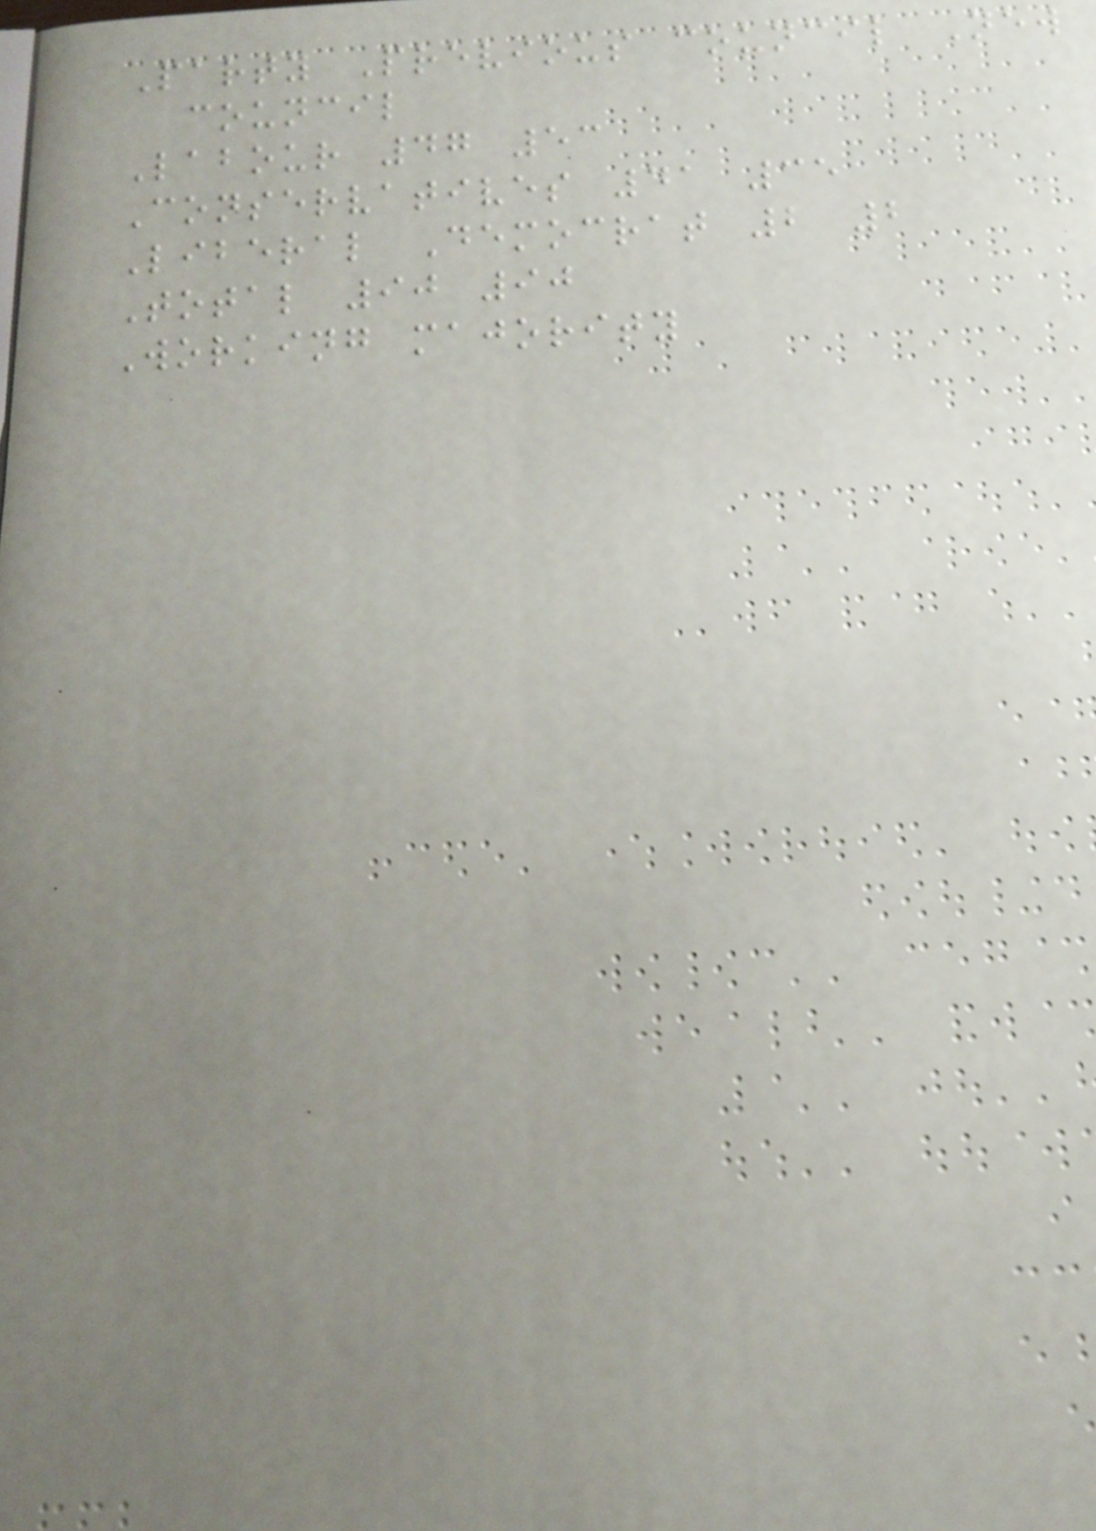Party Previous council New
council
Labour 47 53
Conservatives 41 35
Liberal Democrat 2 2
Total 90 90
Working majority
